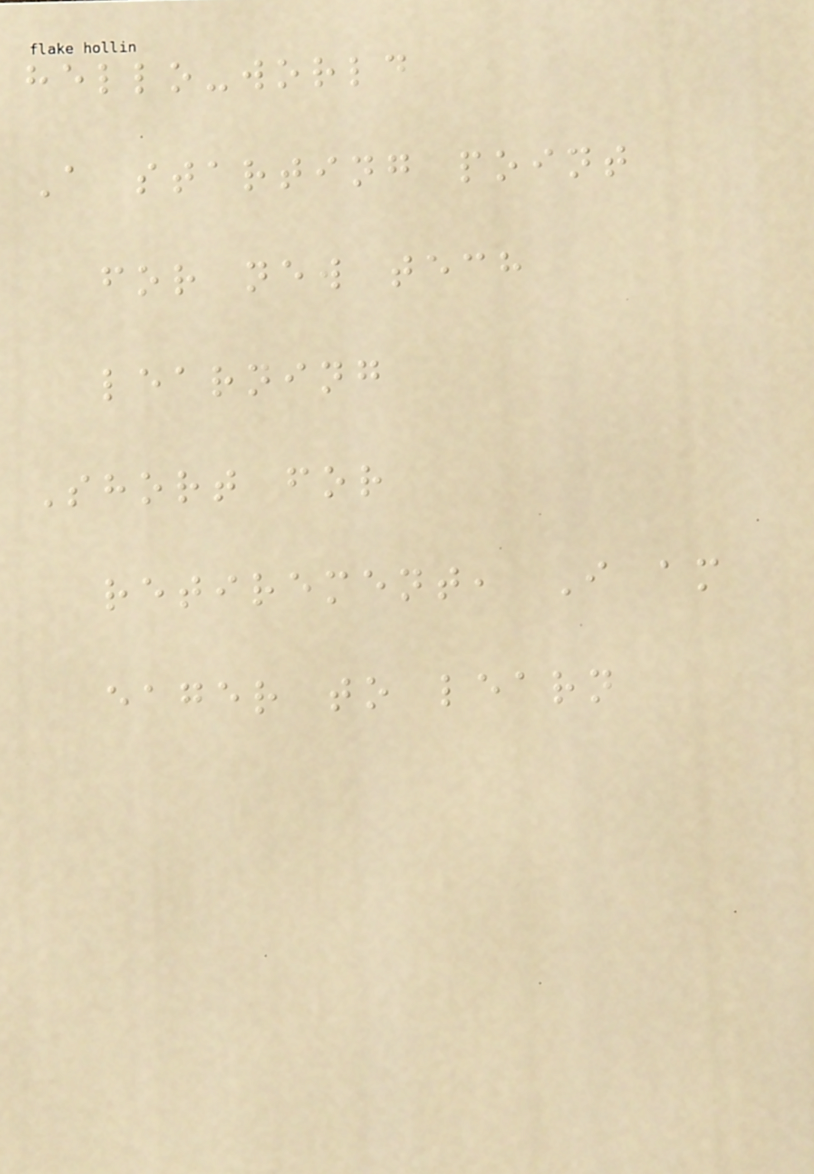hello-world
A starting point
for new tech
learning
Short for
retirement, I am
eager to learn
